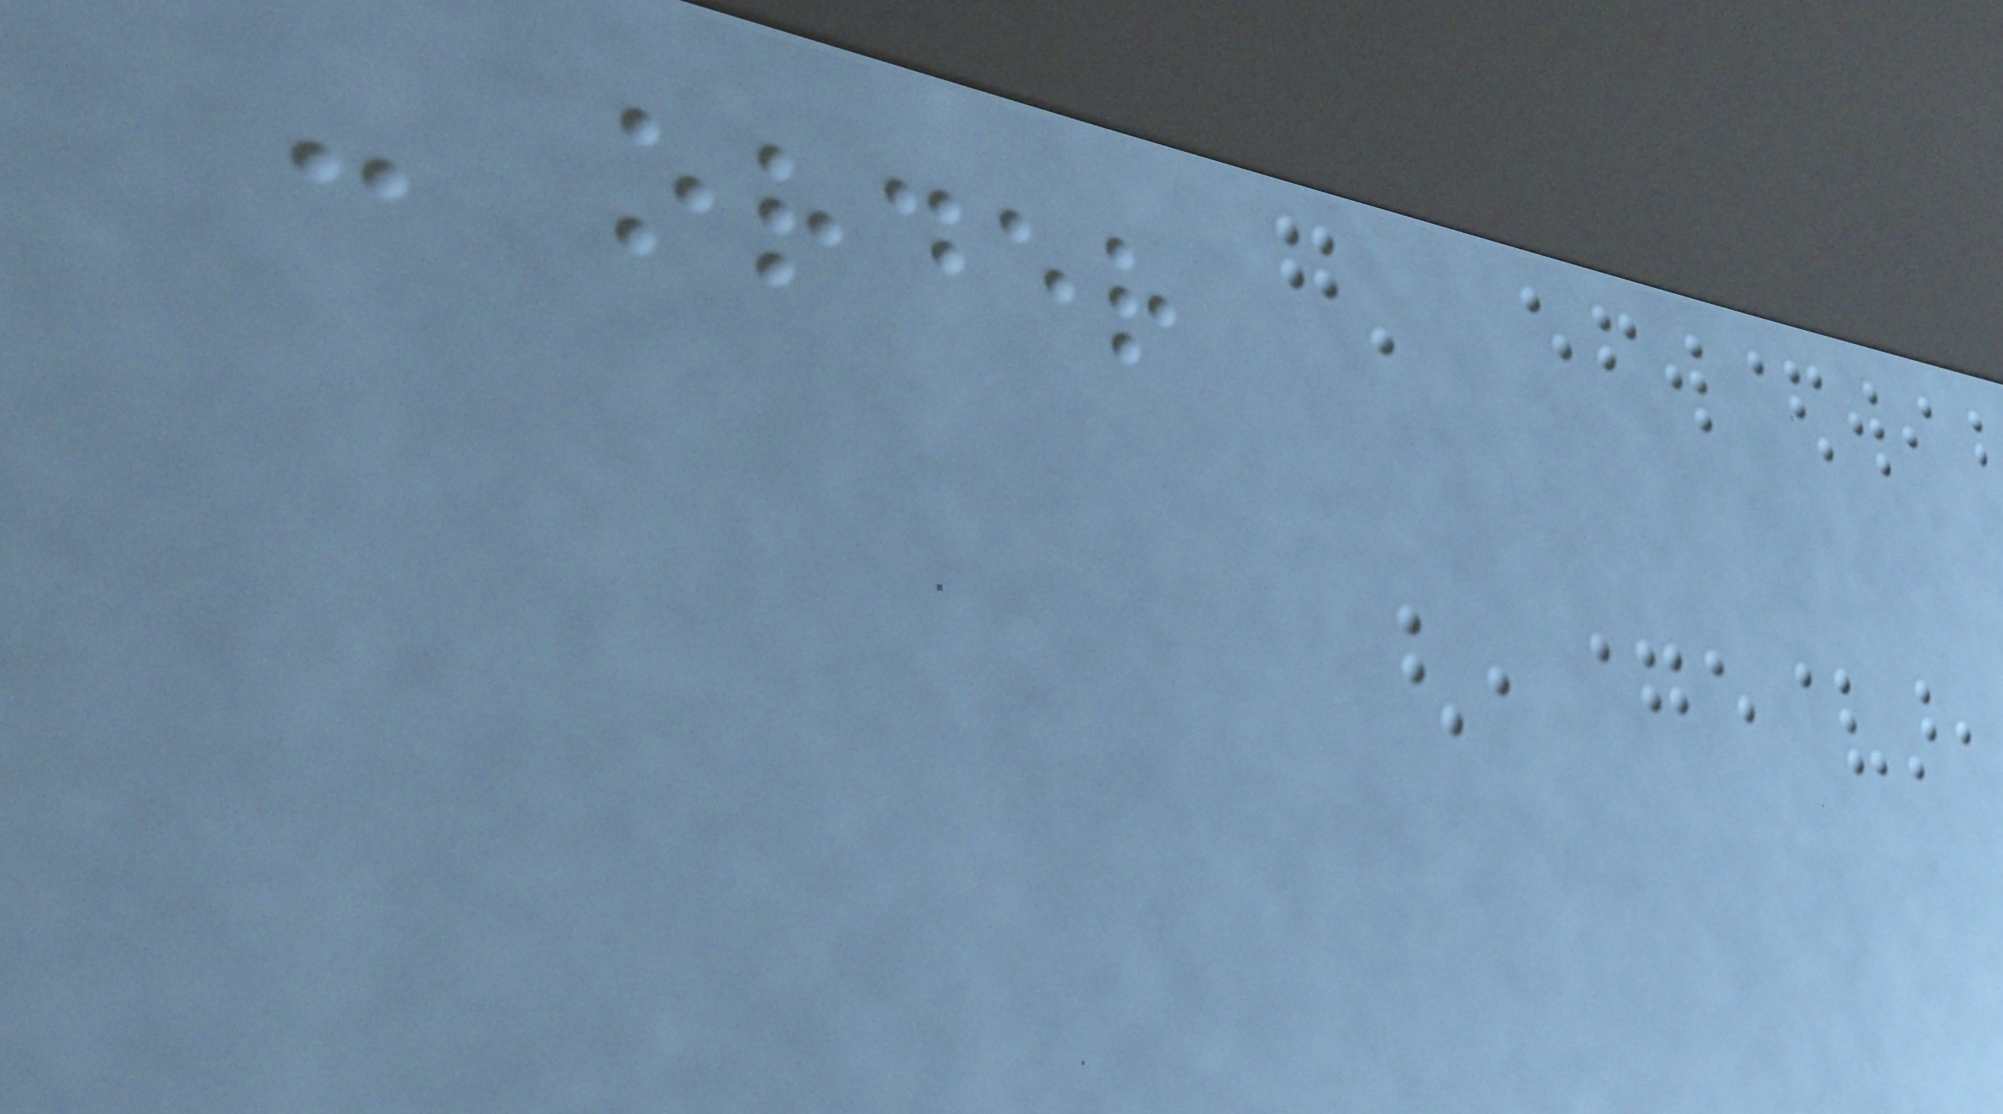- order
